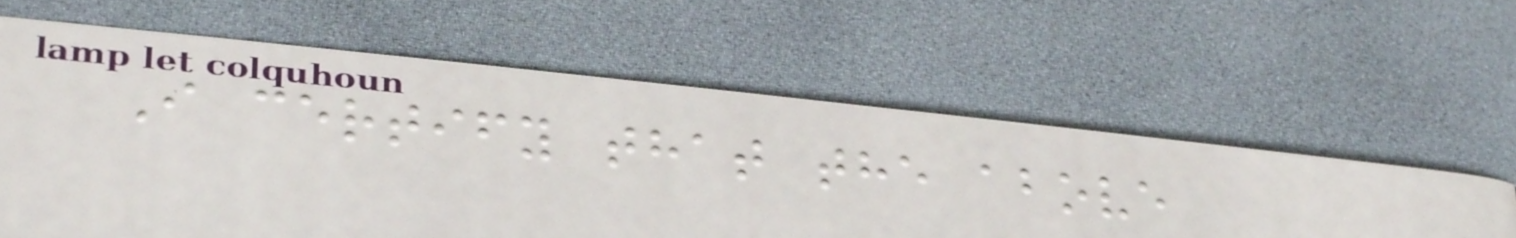I certify that the above
